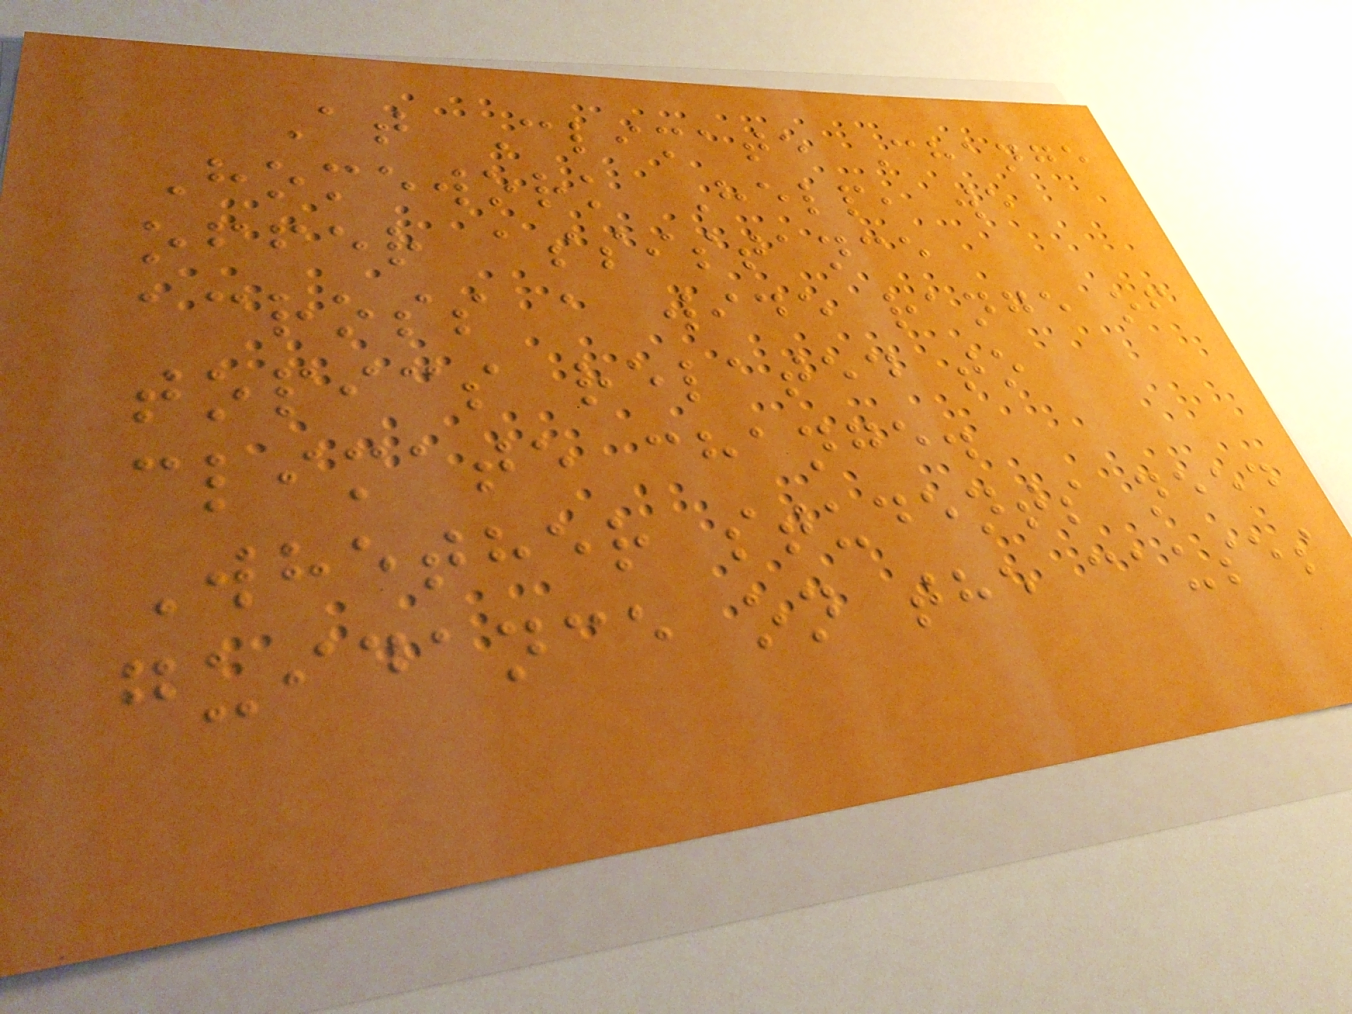At Climate Change
Homework Help, we
offer assistance
across a wide range of
topics related to
climate change.
Whether students need
guidance on the causes
